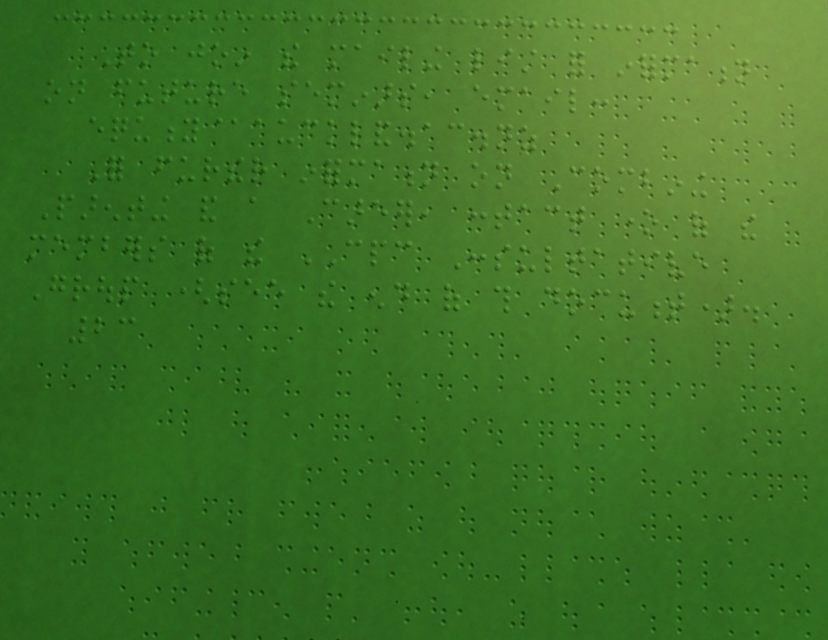To join the mailing list for information
on future seminars, email:
equity@auckland.ac.nz
For further information on Combining
Parenting and a Career, contact one of the
members of the CPC Consultative
Group (see the end of this document).
23
